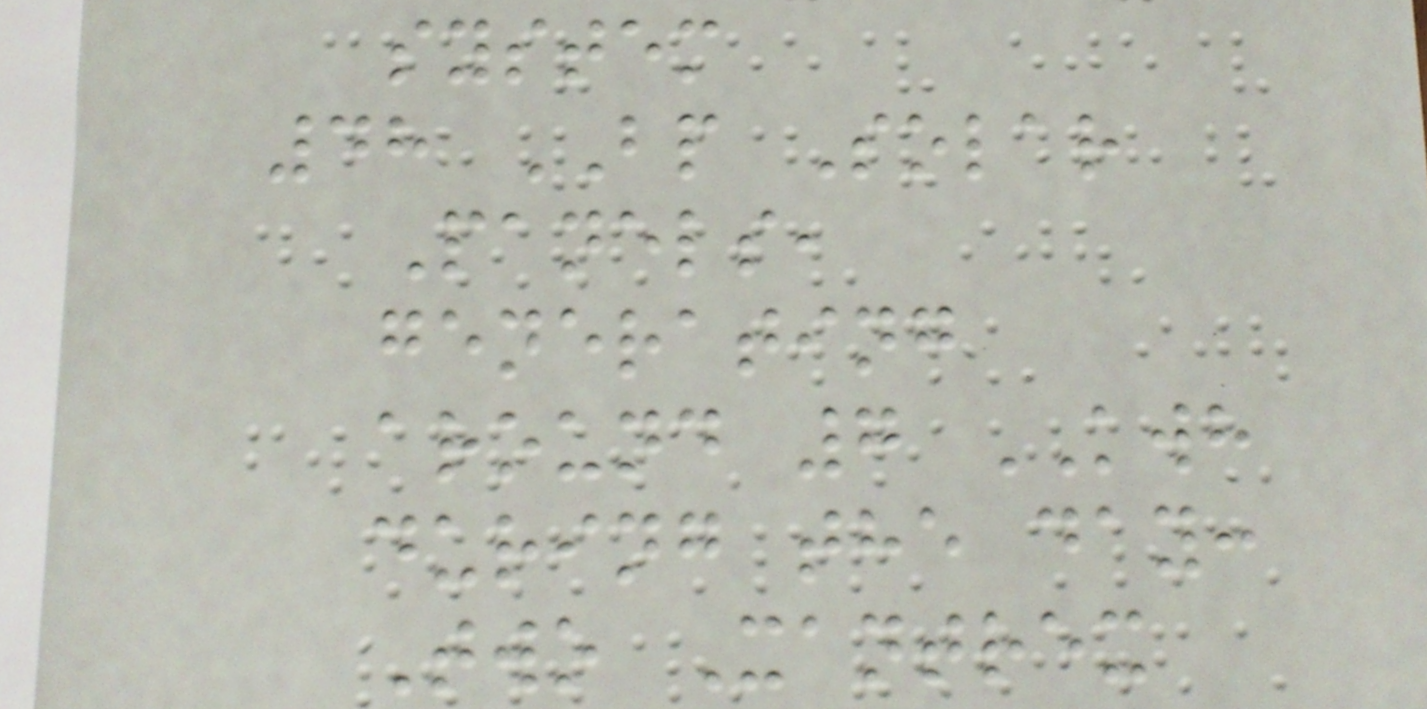system
48 BP Solar
Panels,
generating
around 7 KWH
during the day:
Two Xantrex
